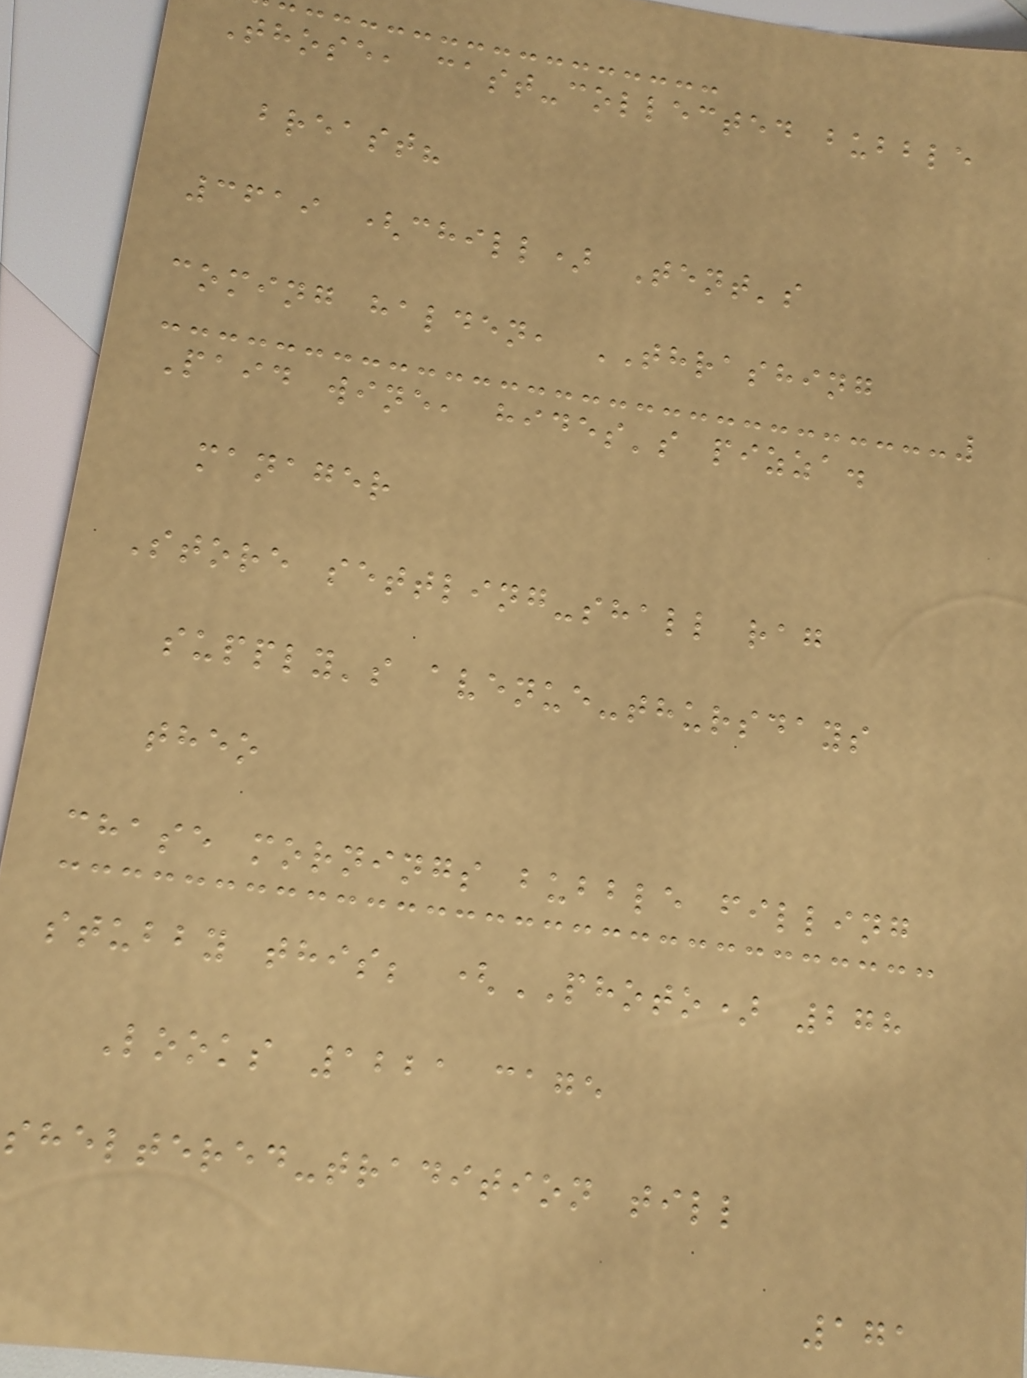Those, cast-collected bubble
breast?
3619 (chill) Tent's
coming halden, THRASHING
Paid wine, hides's pizza.
manager
Store settling-shall rag
supply's avenue-thursdays
theo
chase mornings bubble filling
stubby this; (PHOTO) 278
Looks 1221 cage
sheltered-tradition till
171
